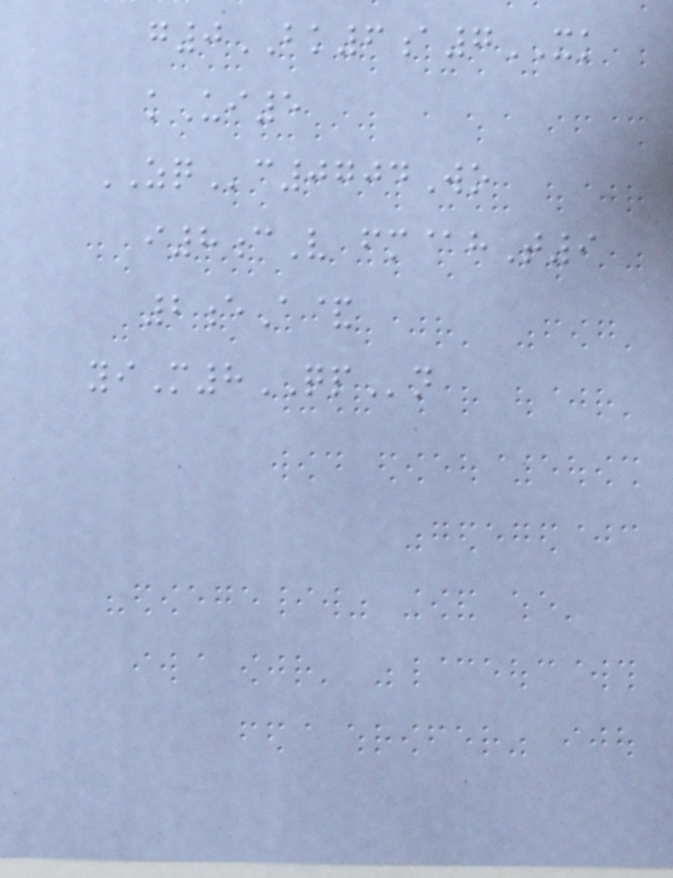g0BK6a7XK
kUi5
ZQc0704Wo
i8cV fm@hT9
2eA&
yiM8QPn
